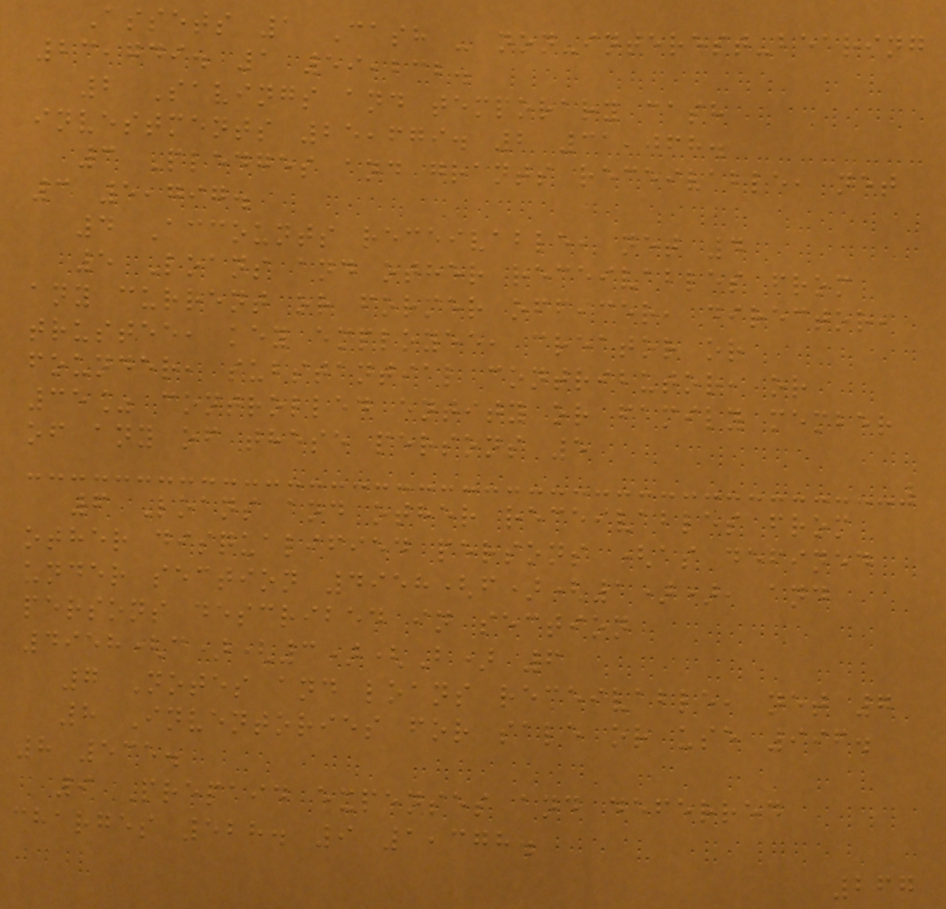Assets 1 Cash - non-interest-bearing
23,749. 1 59,232.
2 Savings and temporary cash
investments 25,679. 2 31,068.
3 Pledges and grants receivable, net
3 5,797.
4 Accounts receivable, net 4
5 Loans and other receivables from
any current or former officer, director,
trustee, key employee, creator or
founder, substantial contributor, or
35% controlled entity or family member
of any of these persons 5
6 Loans and other receivables from
other disqualified persons (as defined
under section 4958(f)(1)), and
persons described in section
4958(c)(3)(B) 6
7 Notes and loans receivable, net 7
8 Inventories for sale or use 996.
8 535.
9 Prepaid expenses and deferred
charges 528. 9 1,378.
267
